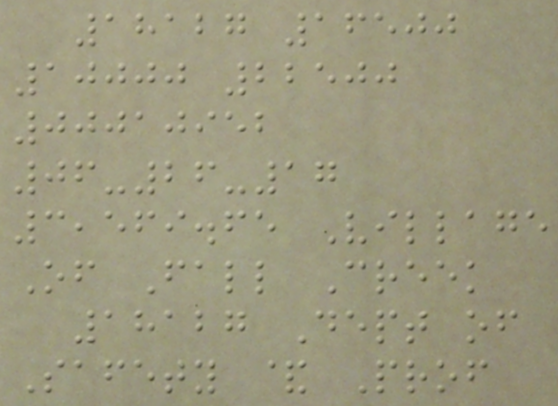18127 16500
10000 22500
00010952
06-26-17
3,569.65 Village
Of Fall Creek
18127 Dept of
Safety & Prof
